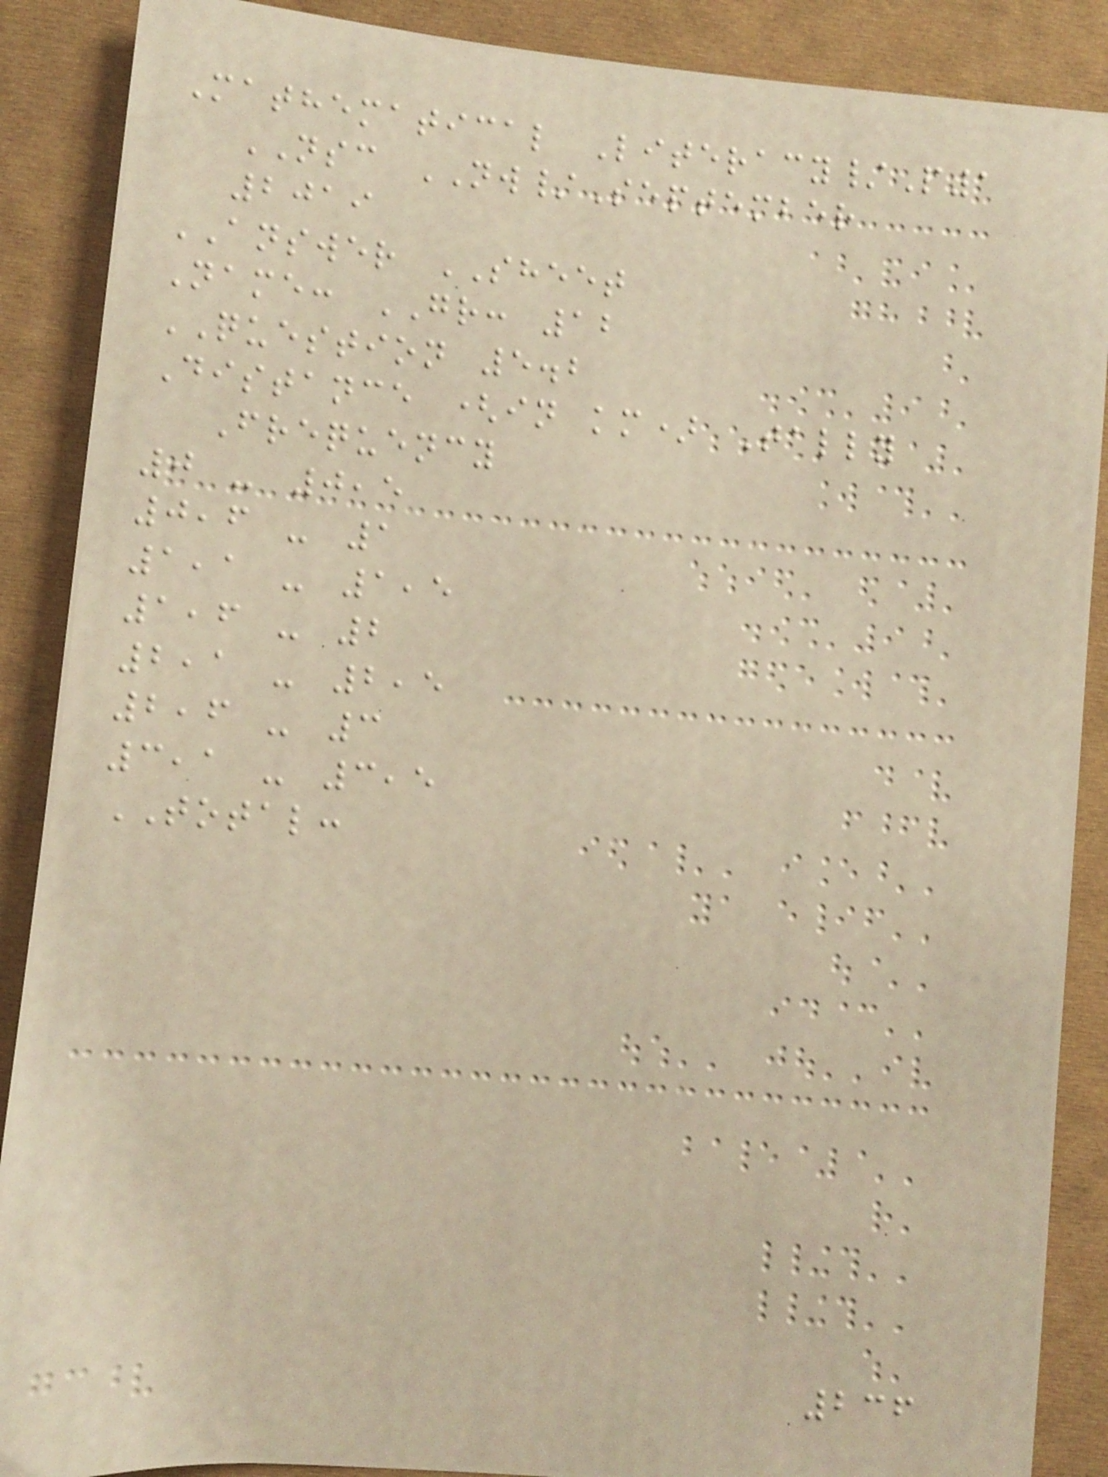Mathematical Literacy/P1
NSC NW/September
2019
ANSWER SHEET
Name: GR: 12
QUESTION 5.2
Distance (in km) Tally
Frequency
0 - 0,5
0,6 - 1
1,1 - 1,5
1,6 - 2
2,1 - 2,5
2,6 - 3
3,1 - 3,5
TOTAL:
236
